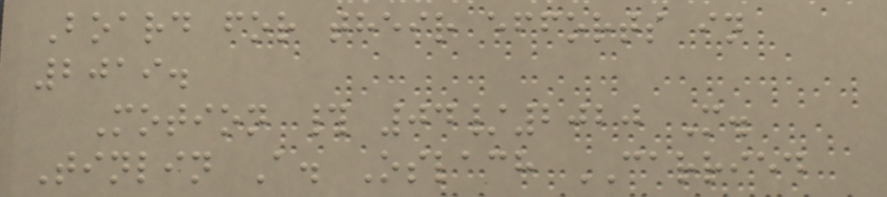Board for their efforts in
2019.
Motion # 04/2020 M.
Tinlin A. Oslach CARRIED
